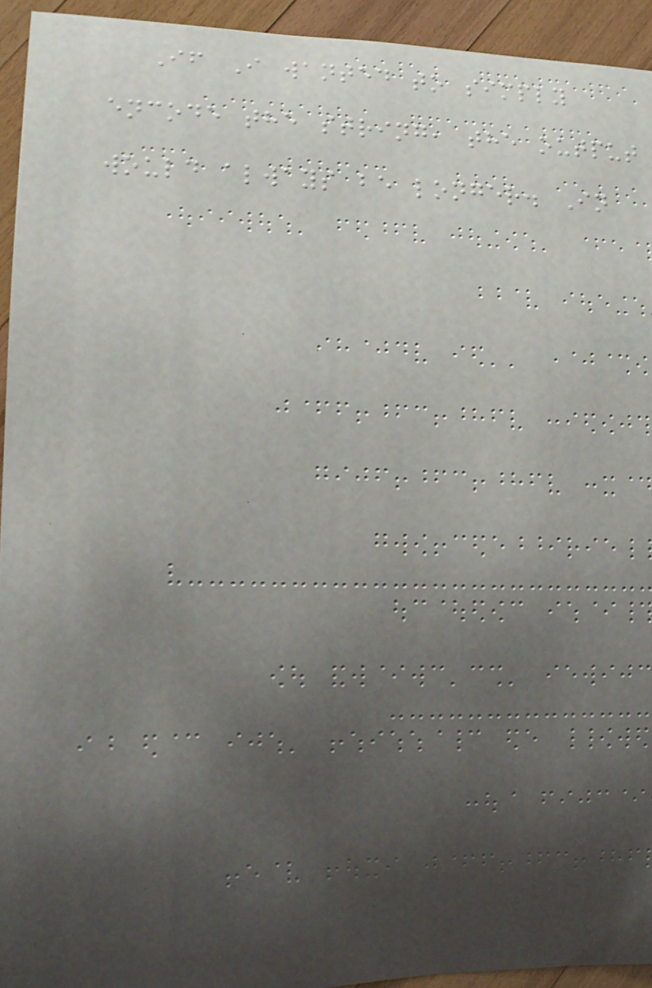If I wanted to simply
encode the string, the output
would always be longer. In
